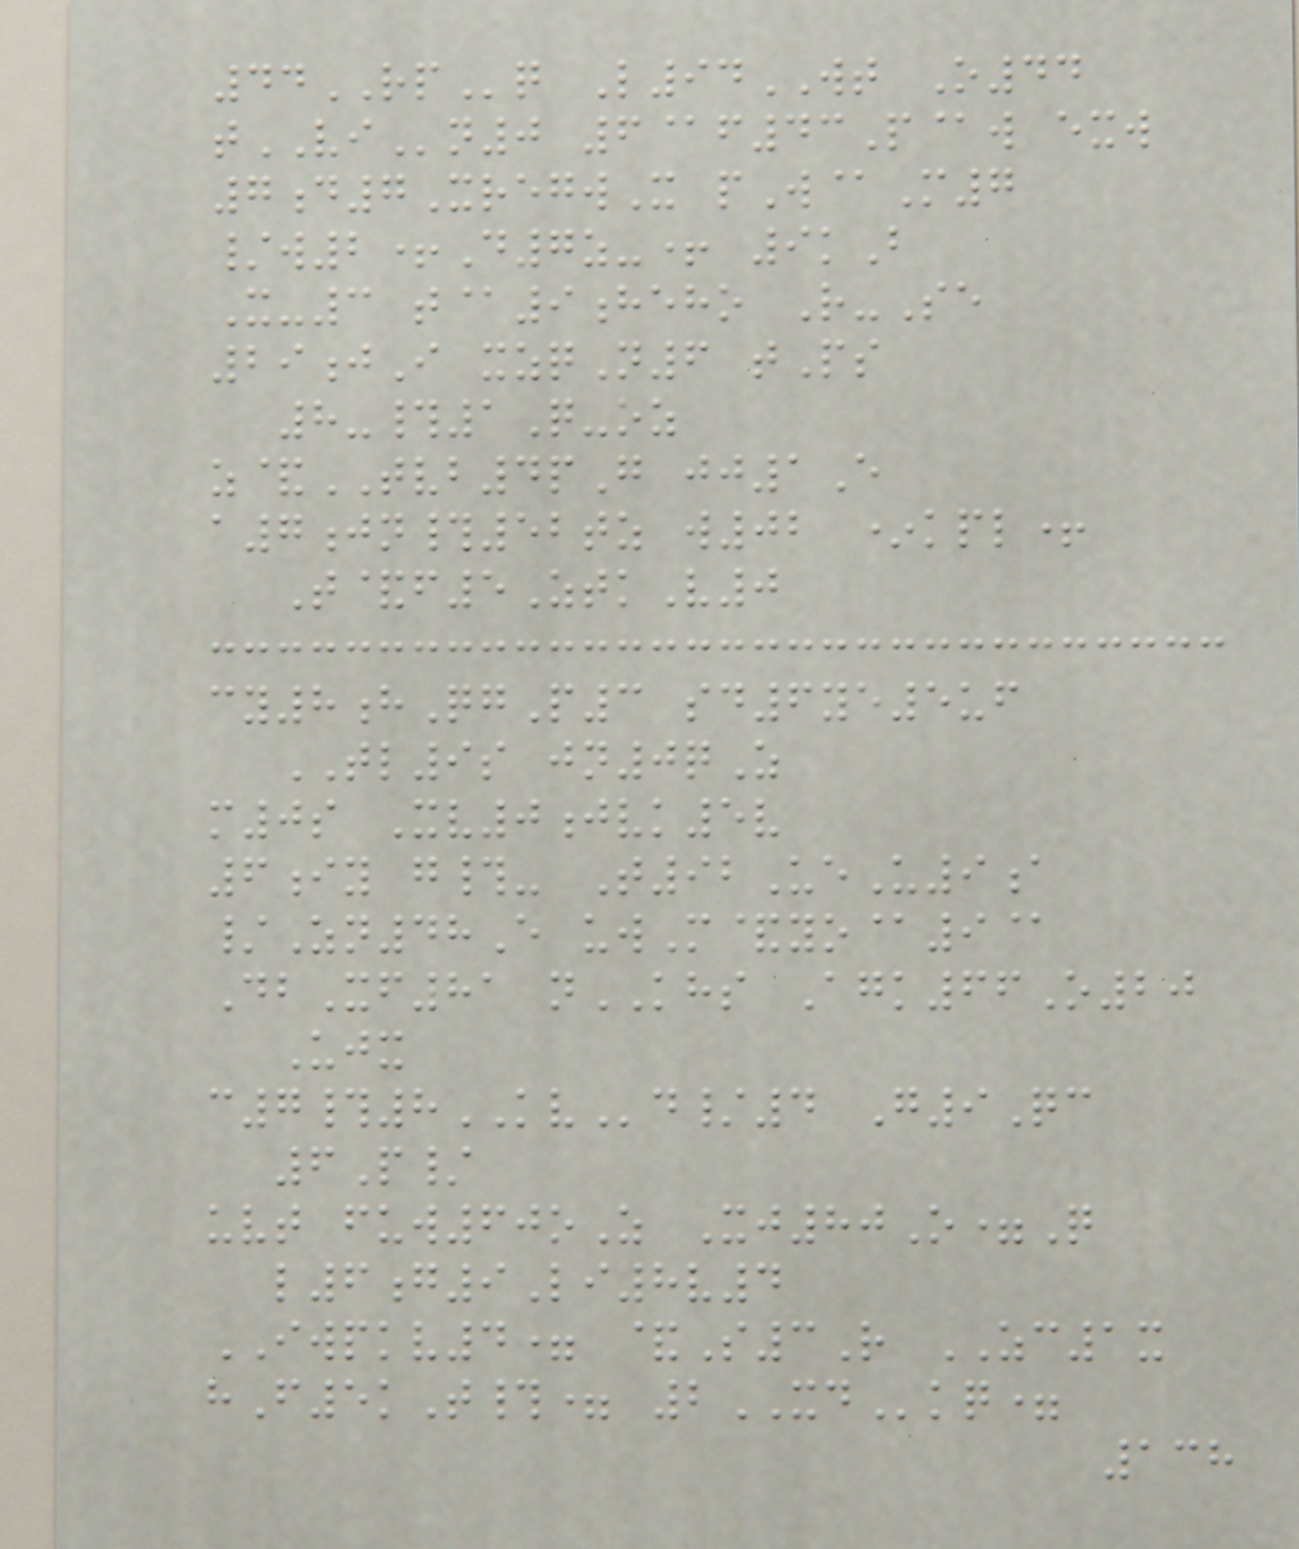44RPq L94WT O44
tVIn0 6@f43P@w exw
7d7XregwX pW@M7
/w2+D7z-+ 9kB
X-3 t@9heho R-Se
29jI xzqN6 tPs
8-#1Q-oz
z&TVB4pG jj1E
a7jn#52tz w02 *kpl+
T&f5ZtkV0
cy8hQgP3 sd6ye5uf
TL9s jn0qZ
m0s Xv0jvk5v
6iy g#- T92UeU9a
/Zn48E uwM&yo@9@
DbXf81 nKHS Agk66O20
Ujx
c7#8KVd/4 G9Qc
6P/
uvt fuw60oZ Xj80O=Q
l6g9Li8v4
IWPKV4= &S3R ZC1x
hF5kT#= 2XDkq=
138
